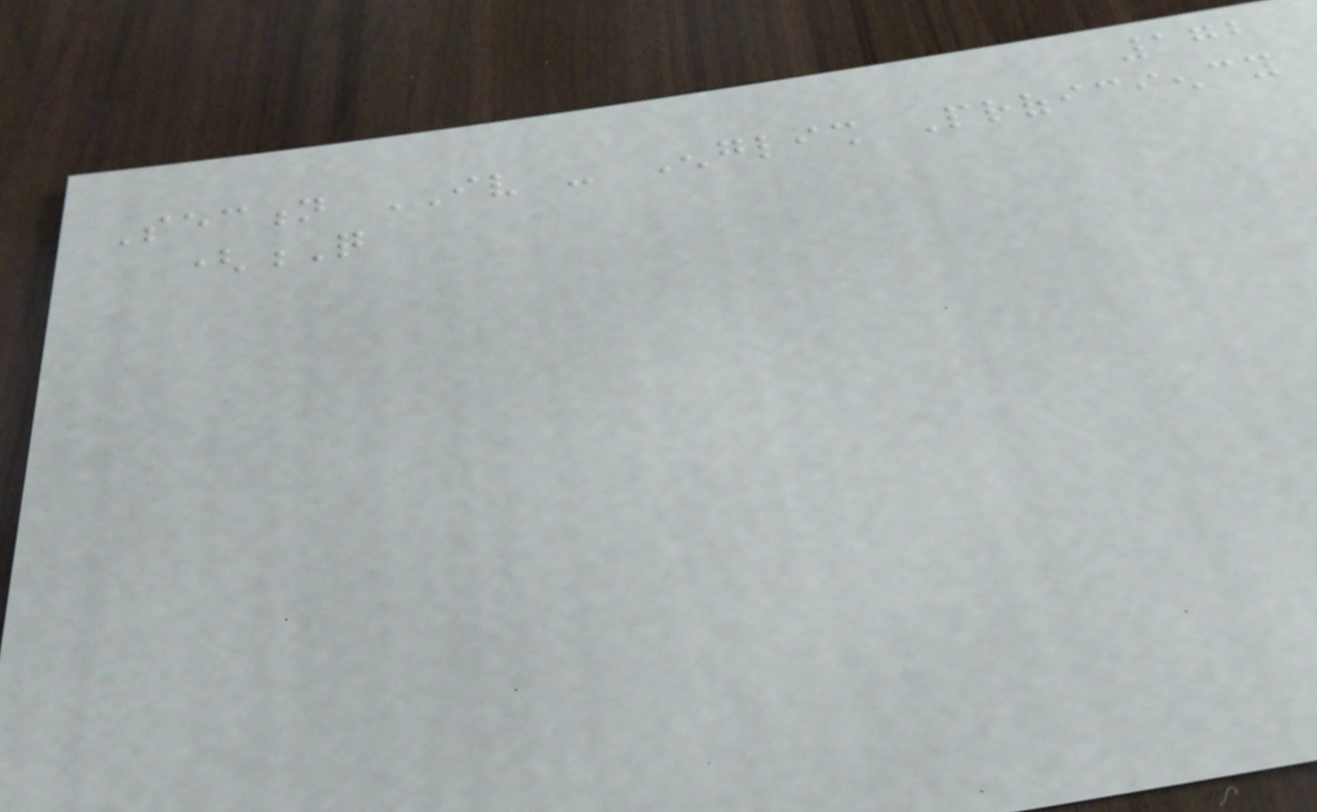172
Section IV - English Proficiency
(Q
